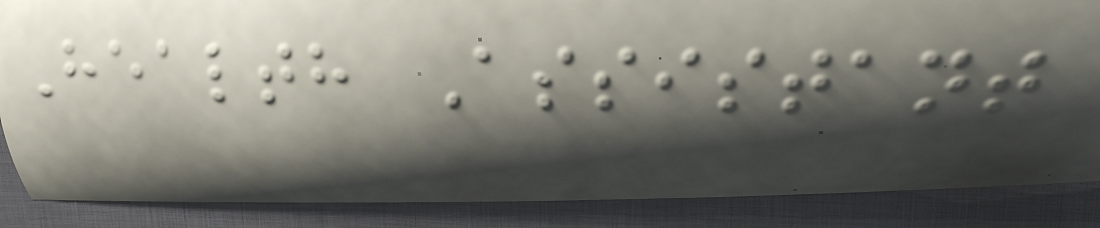Health Assistant
